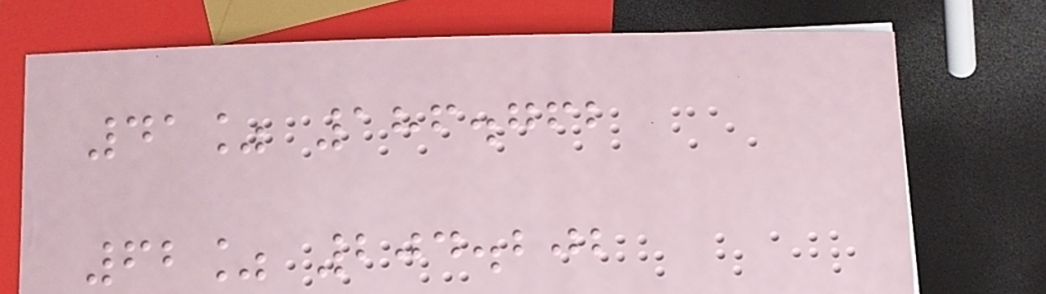41% 186.762
62% 204.202
